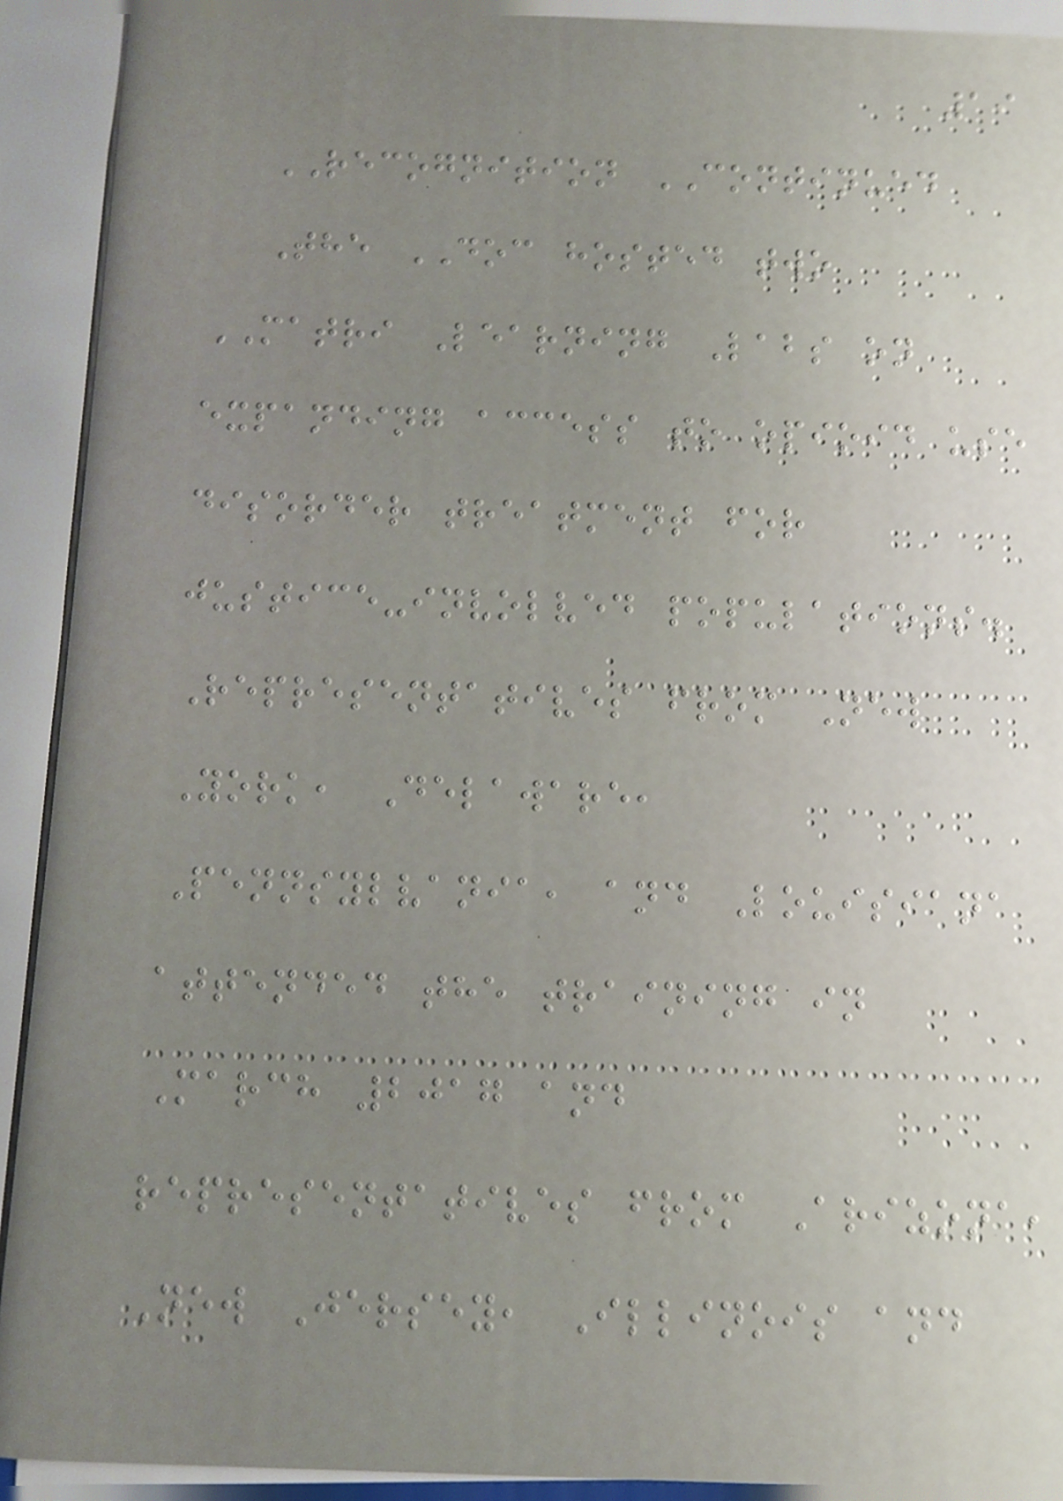19
RECOGNITION CONTINUED
The DOC hosted two
MATRI Learning Labs on
expanding access to opioid use
disorder treatment for
justice-involved populations.
Representatives from New
York, Delaware,
Pennsylvania, and Louisiana
attended the training in
March 2017 and
representatives from Arizona,
New Jersey, Illinois and
